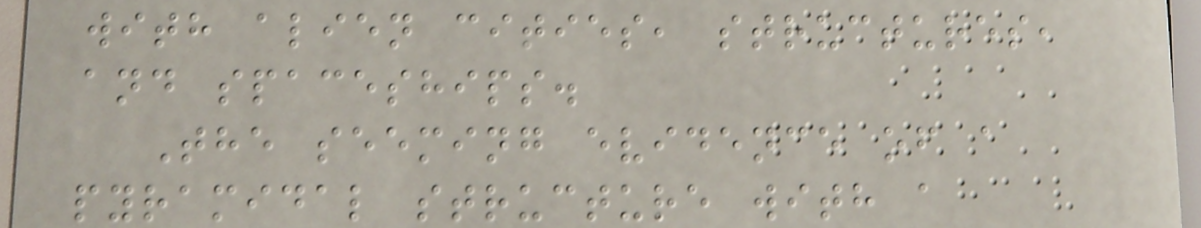with alien cities, structures,
and spaceships.
The seeming evidence of a
pyramidal structure with a
